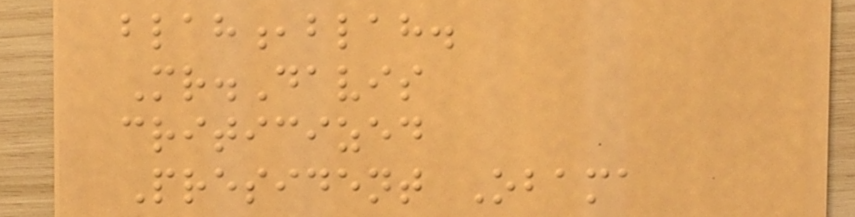blah,blah.
Mr.Davis
criticized
President Obama
